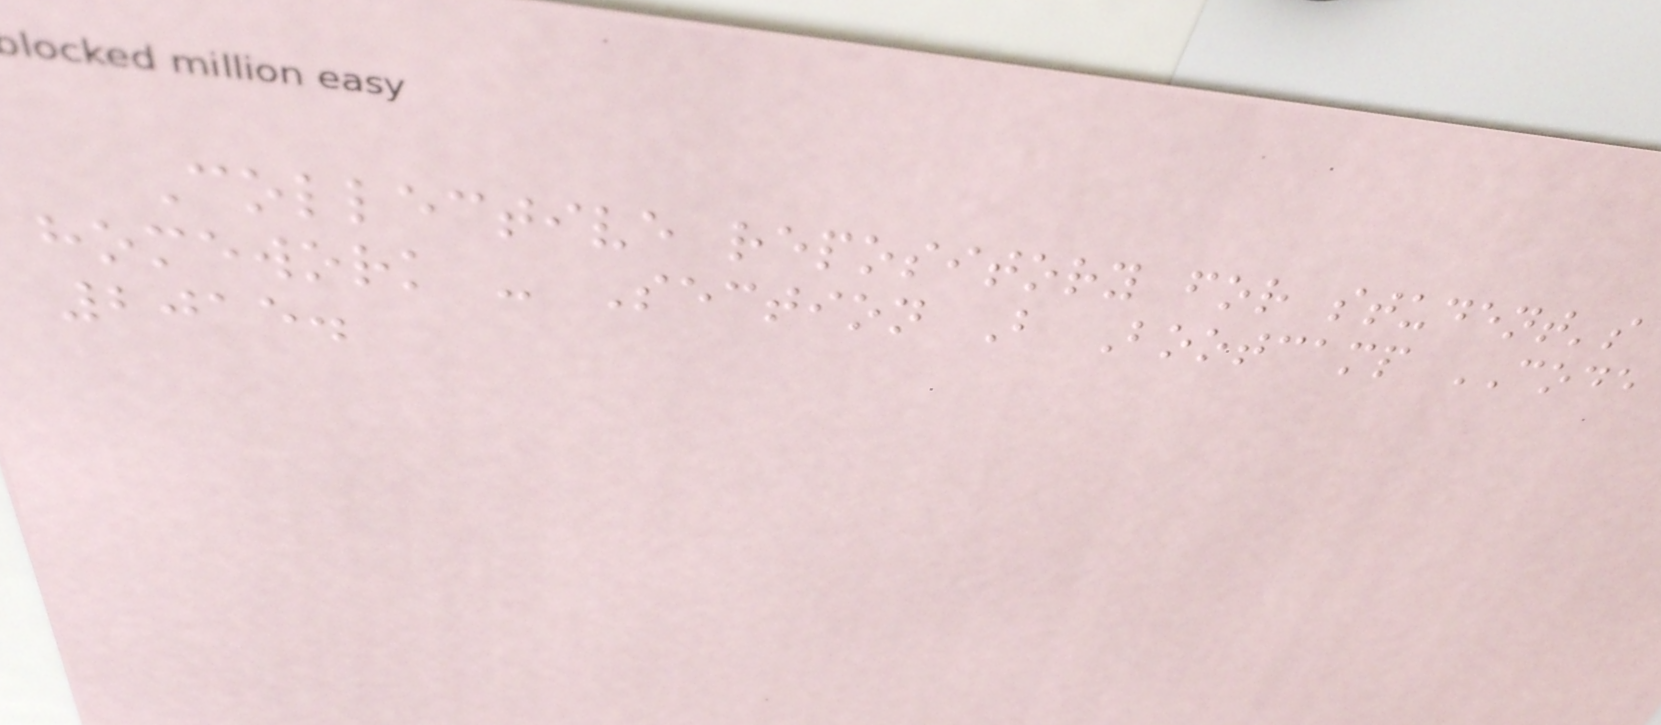Collective repository for student's
homework - Section B Bootcamp CODE
2015.
